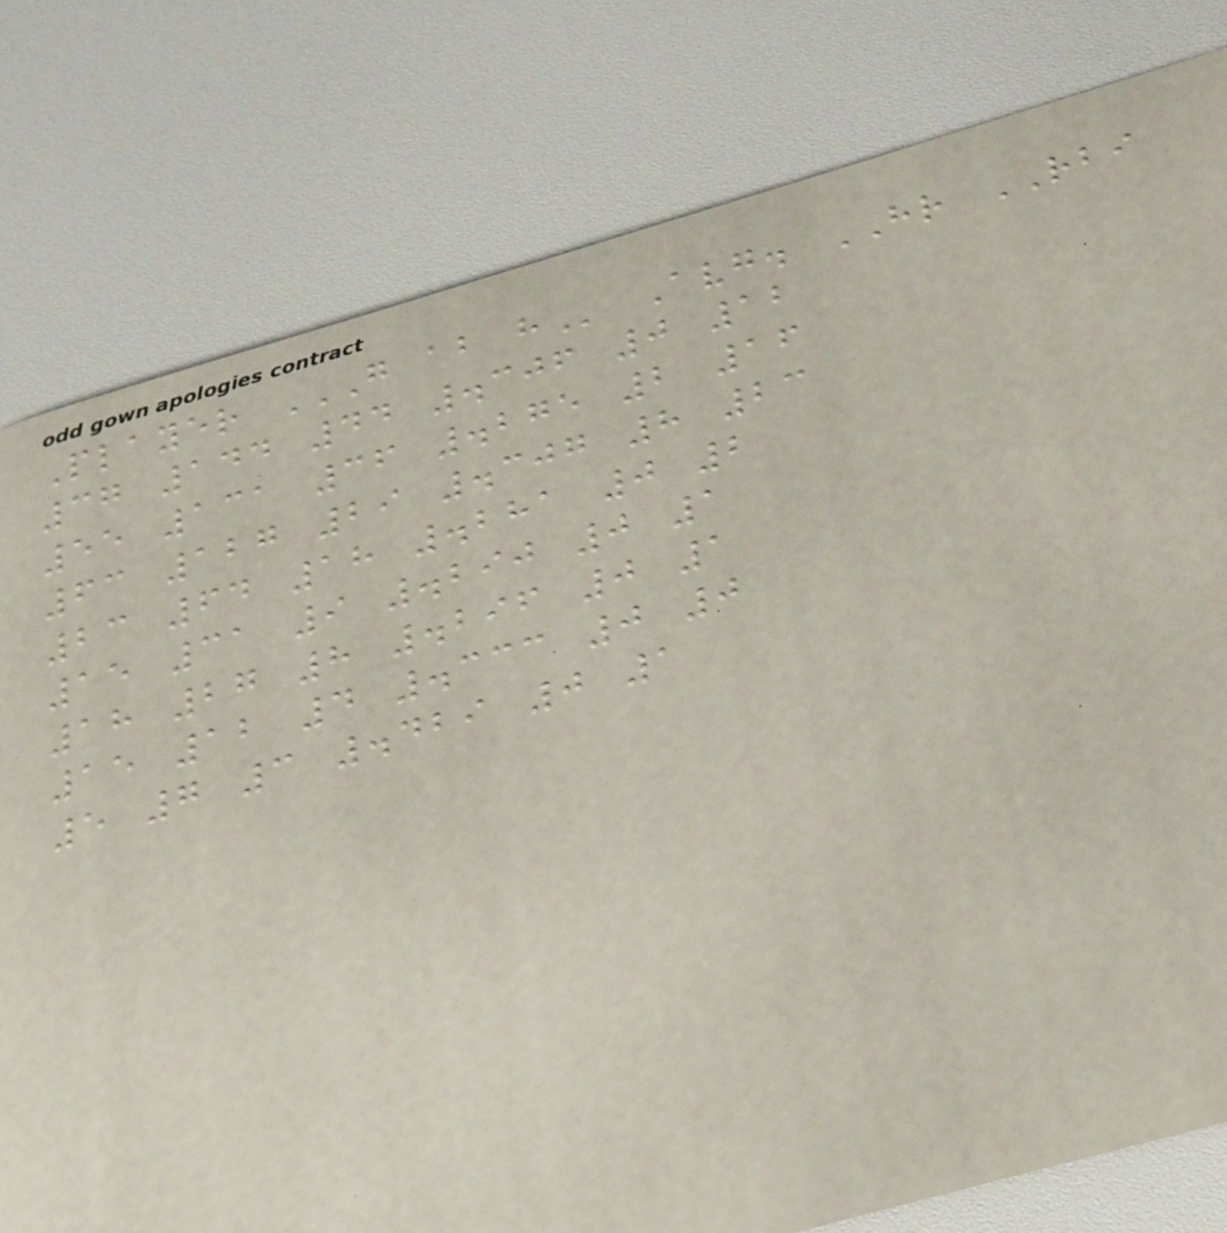Player G AB H Avg. HR RBI
37 144 44 .306 0 12
55 131 36 .275 2 16
63 127 29 .307 8 23
23 64 18 .281 0 2
15 31 9 .290 0 1
18 27 8 .296 0 1
15 12 4 .333 0 0
5 7 3 .429 0 1
